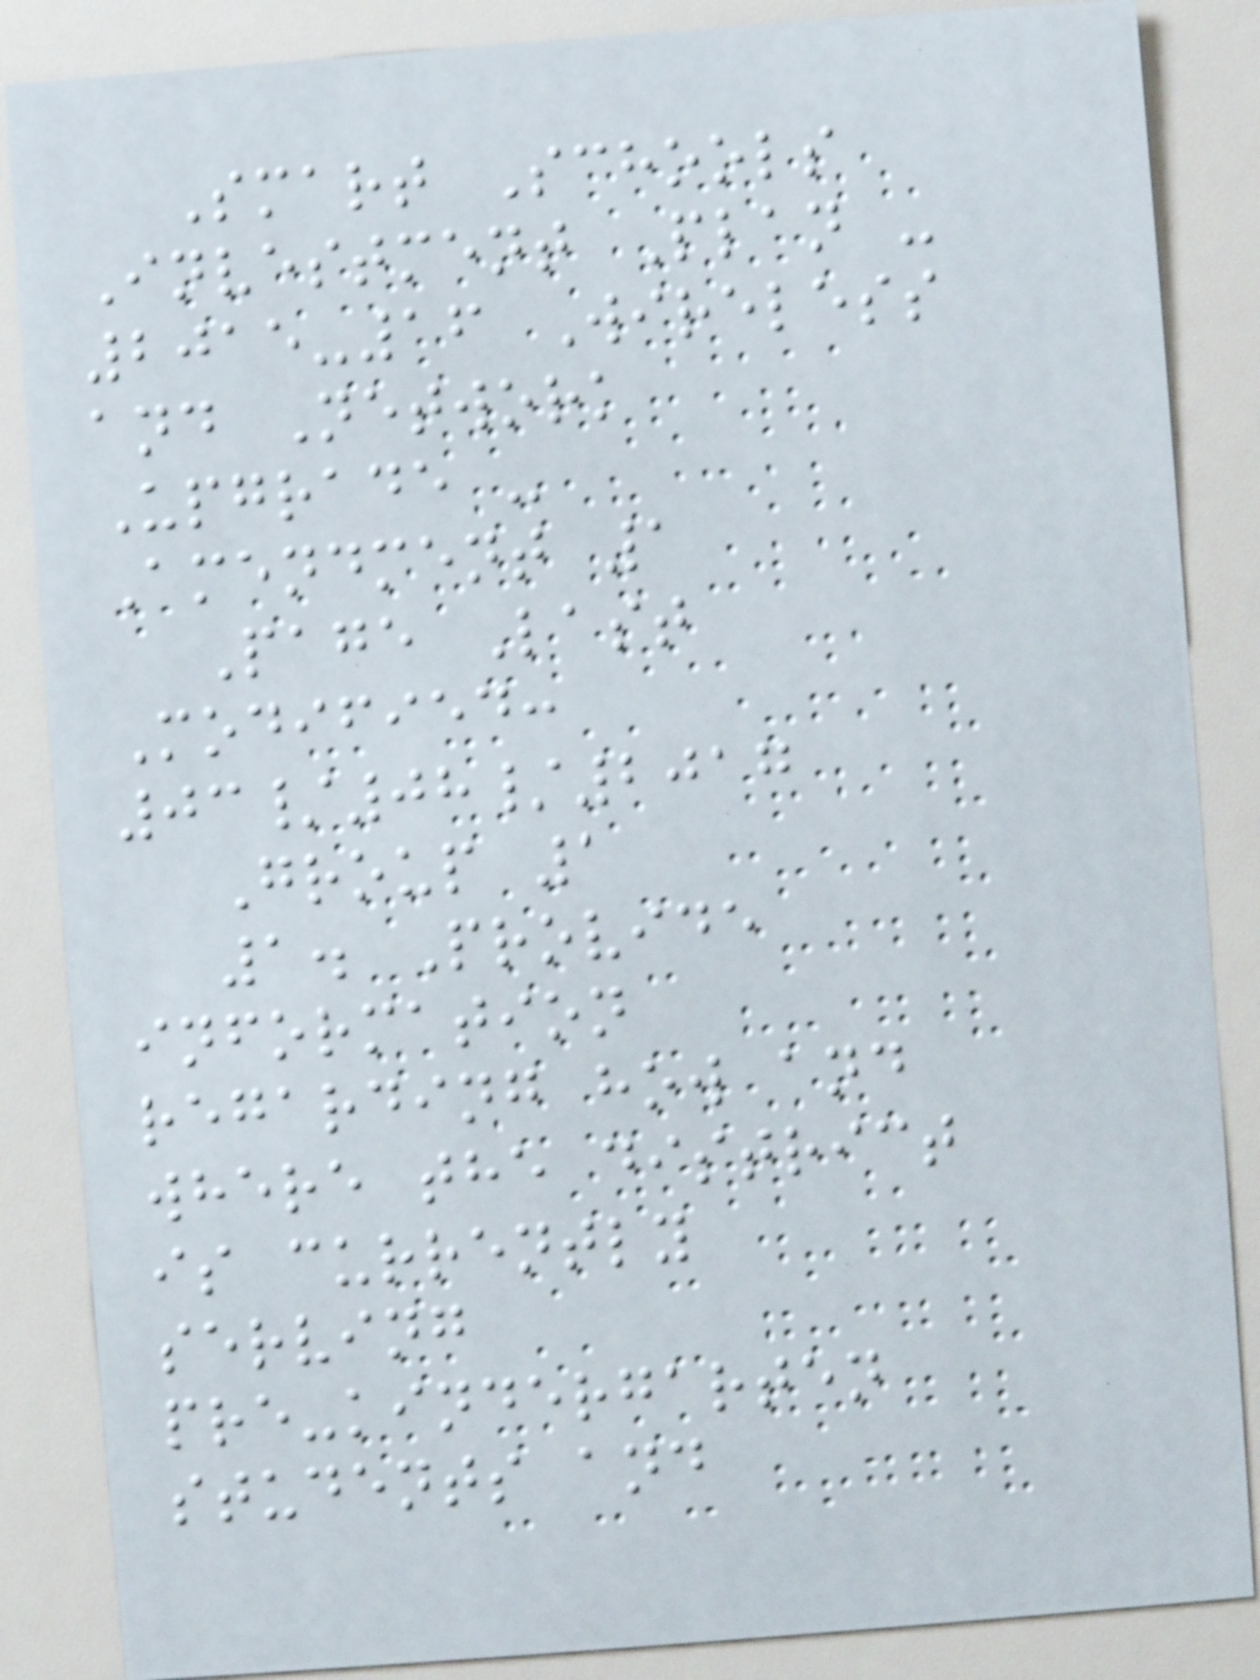Smart Schools
Investment Plan -
2015-16 Wireless
and Network
Upgrade -
Amendment 1
Page Last
Modified:
03/08/2017
Group 1
1. Provide
information
regarding how and
where the district
is currently
serving
pre-kindergarten
students and
